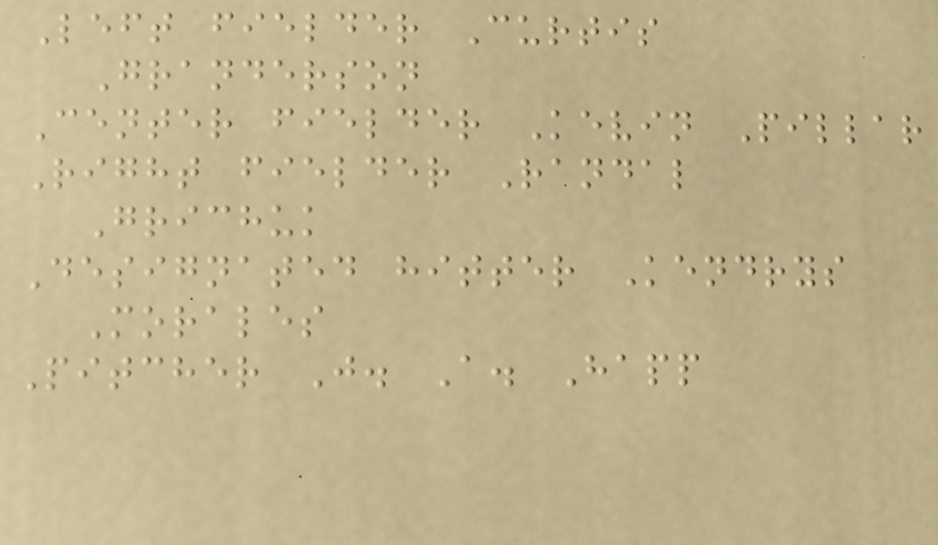Left fielder Curtis
Granderson
Center fielder Kevin Pillar
Right fielder Randal
Grichuk
Designated hitter Kendrys
Morales
Pitcher J. A. Happ
